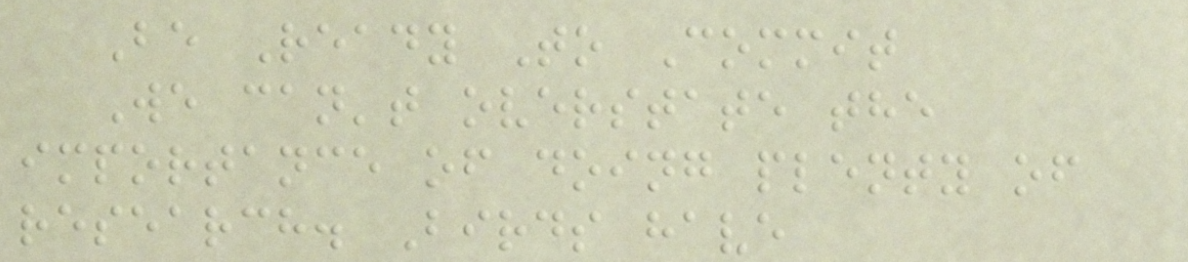Be Ready To Commit
We can't overstate the
importance of doing plenty of
research. Birds have
